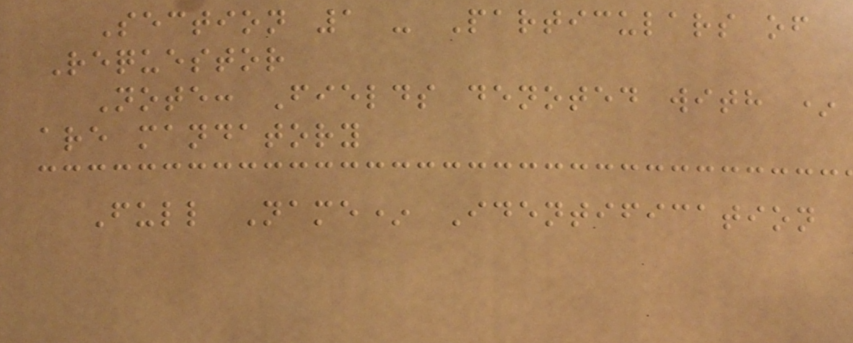Section 1 - Particulars of
Requestor
Note: Fields denoted with *
are mandatory
Full Name* Identification
